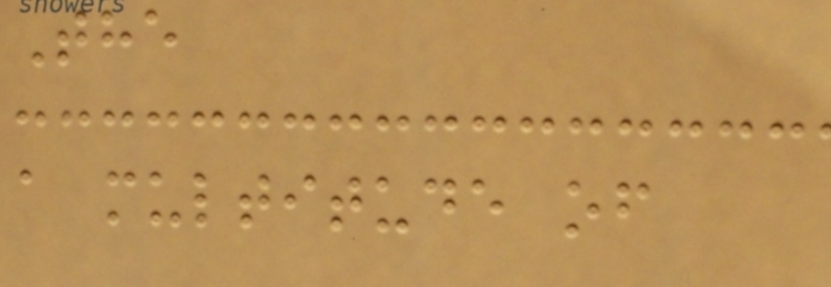The
a multitude of
